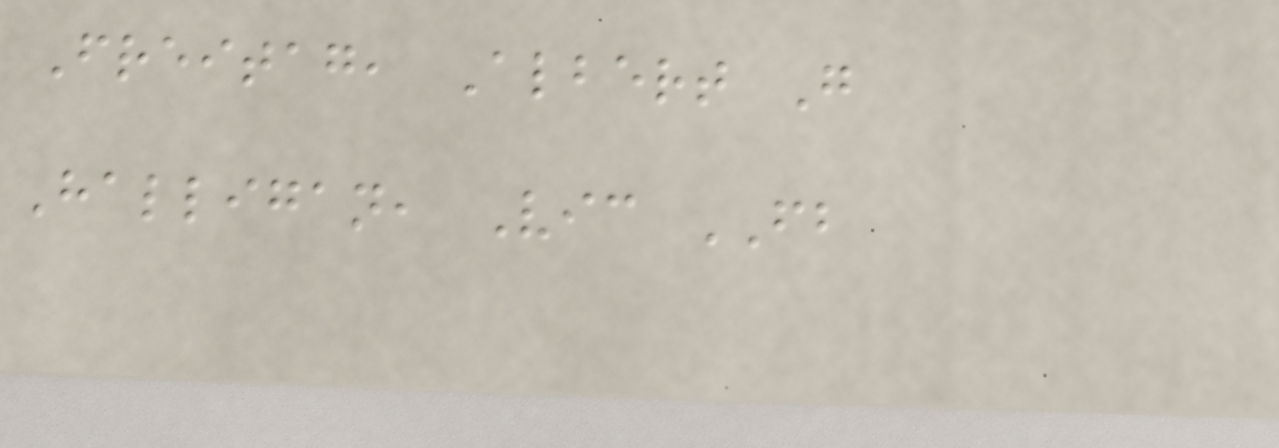Freitag, Albert G
Halligan, Vic FB
